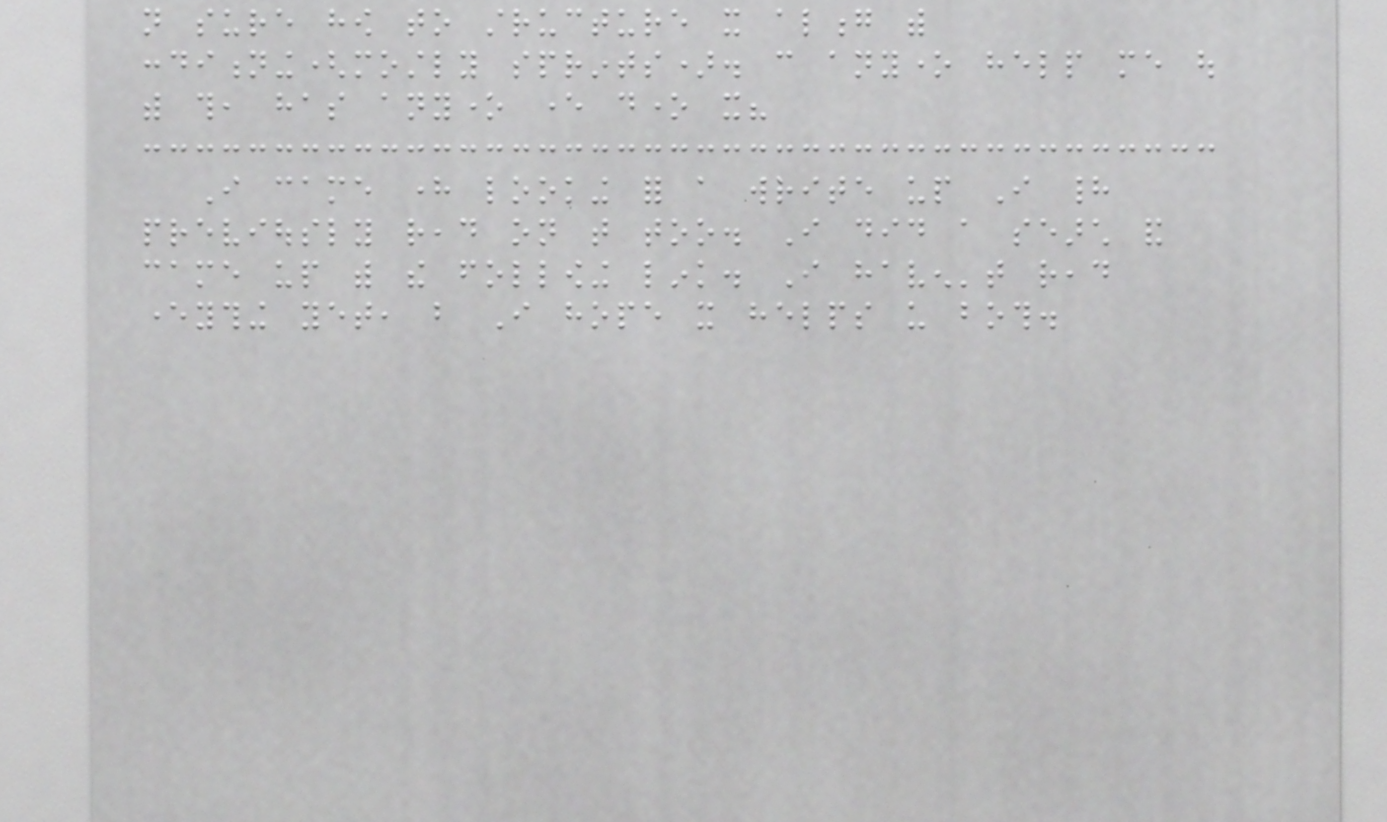not sure how to structure it along with
conditioning(mostly sprints). can anyone help me out
with this, has anyone ever done it?
I came here looking for a write up I had
previously read on that too. I did a search and
came up with the following link. I haven't read
everything yet, but I hope it helps us both.
